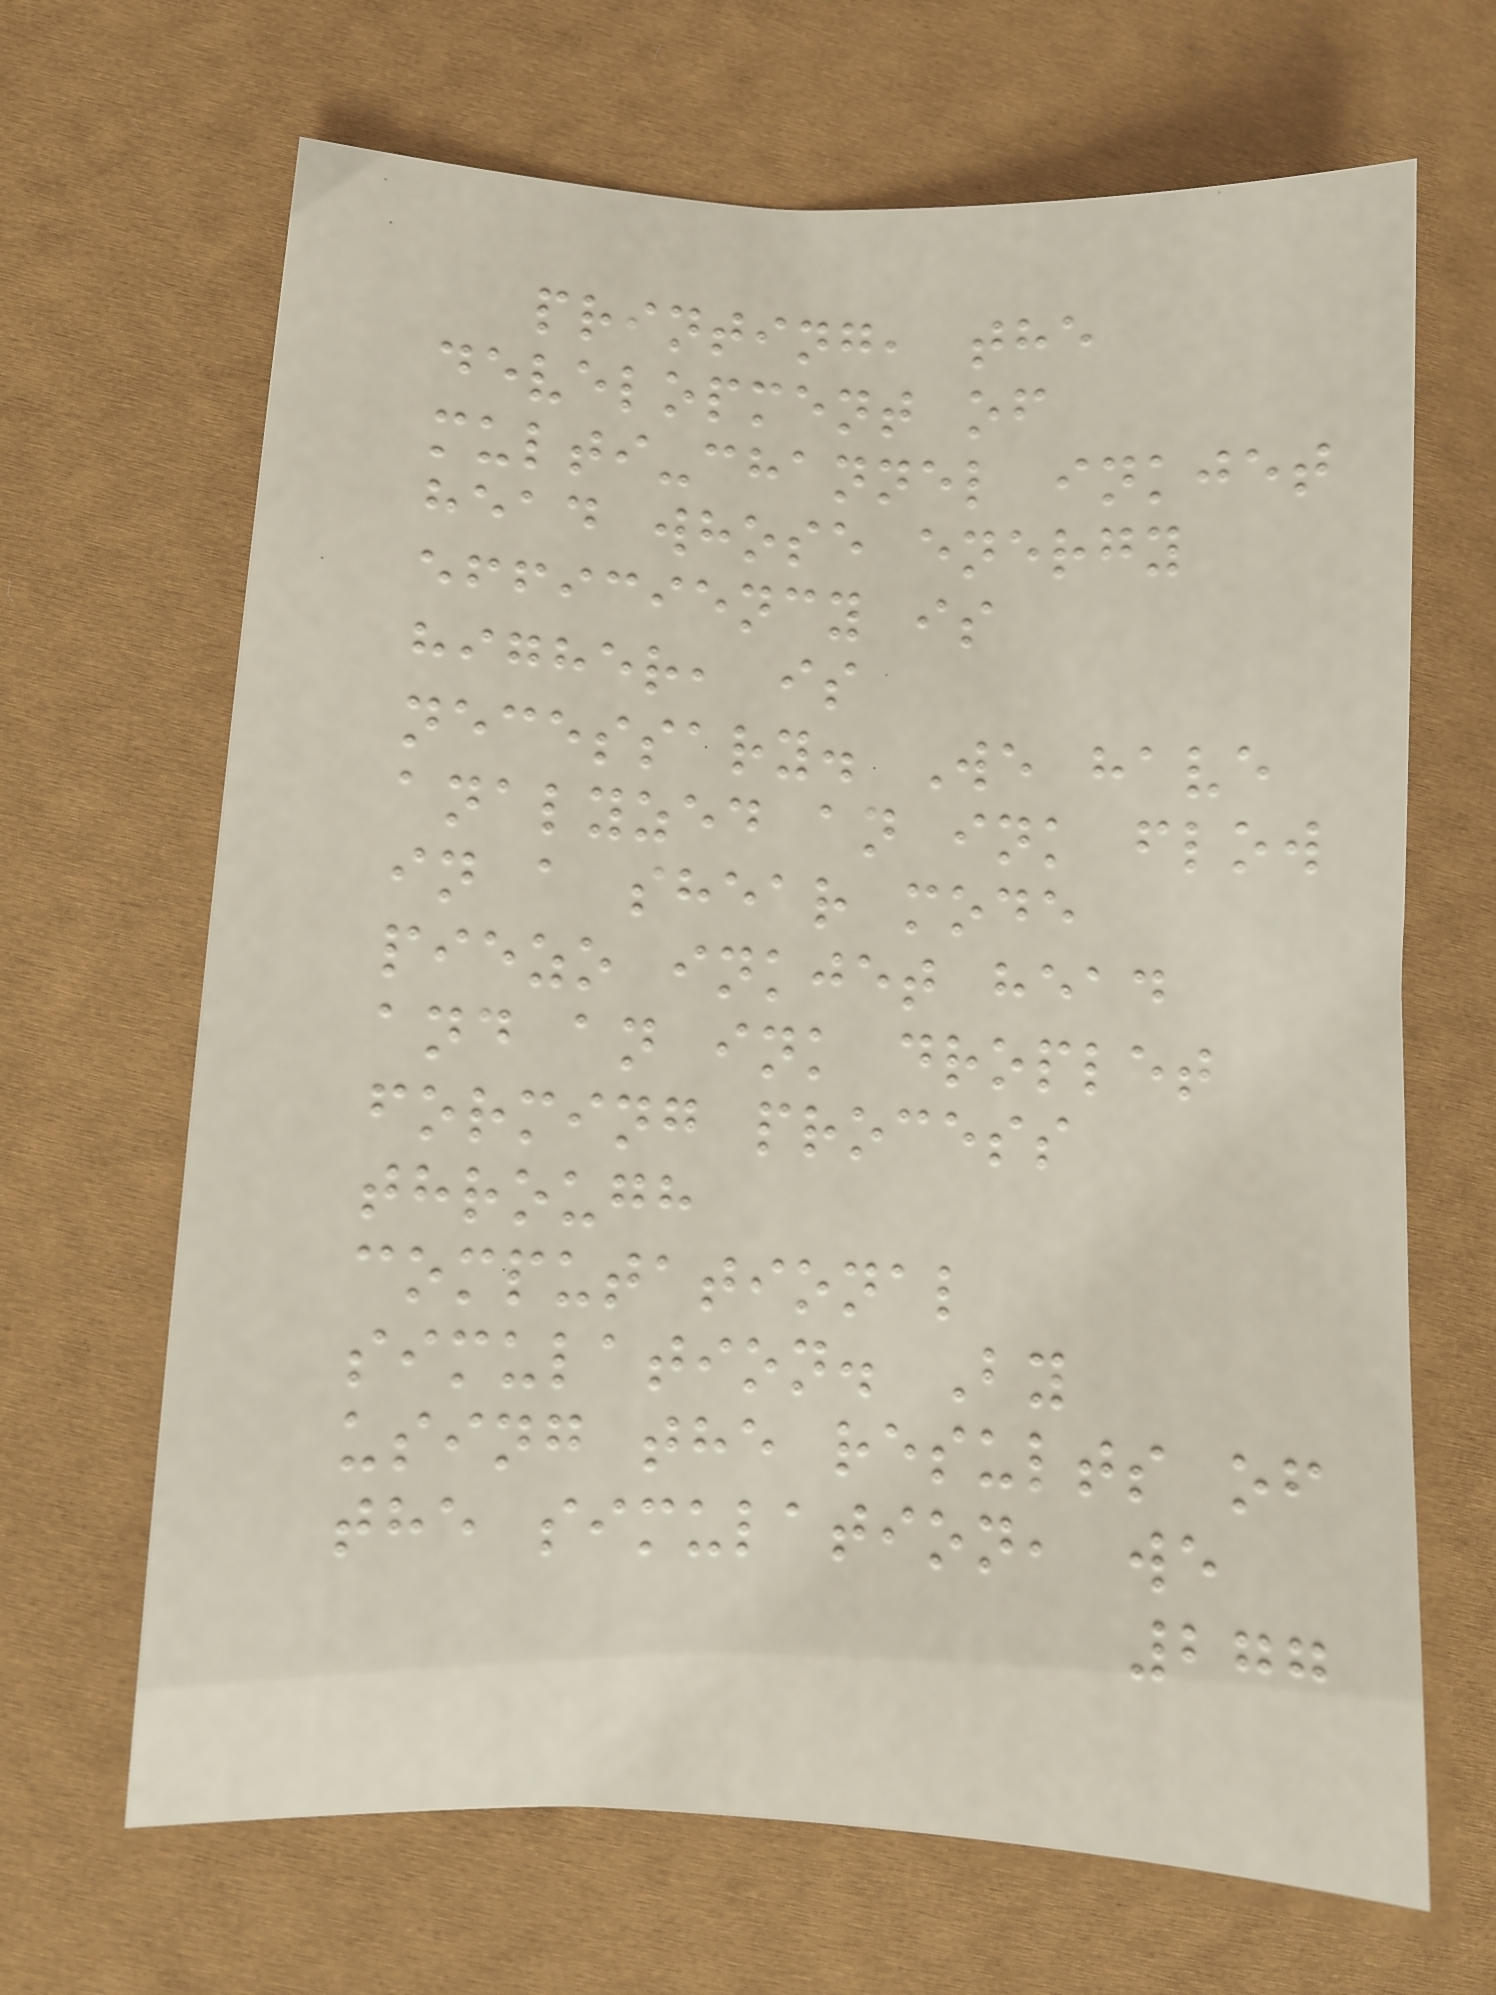printing, the
development of
multi-channel inkjet
head whose energy
efficiency is
higher, is
necessary. We have
analyzed an ink flow
in a shear mode
piezo inkjet head
and an ink droplet
forming process
through
computational
simulation. By
using the results of
the simulation, we
277
